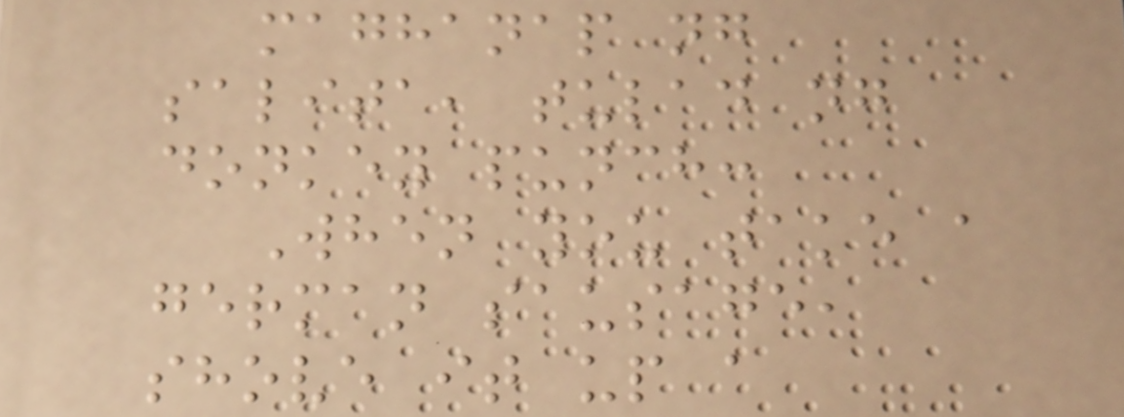maghanap ng
salita, tulad ng
donkey punch:
When you take a
german sausage,
shove it up a
